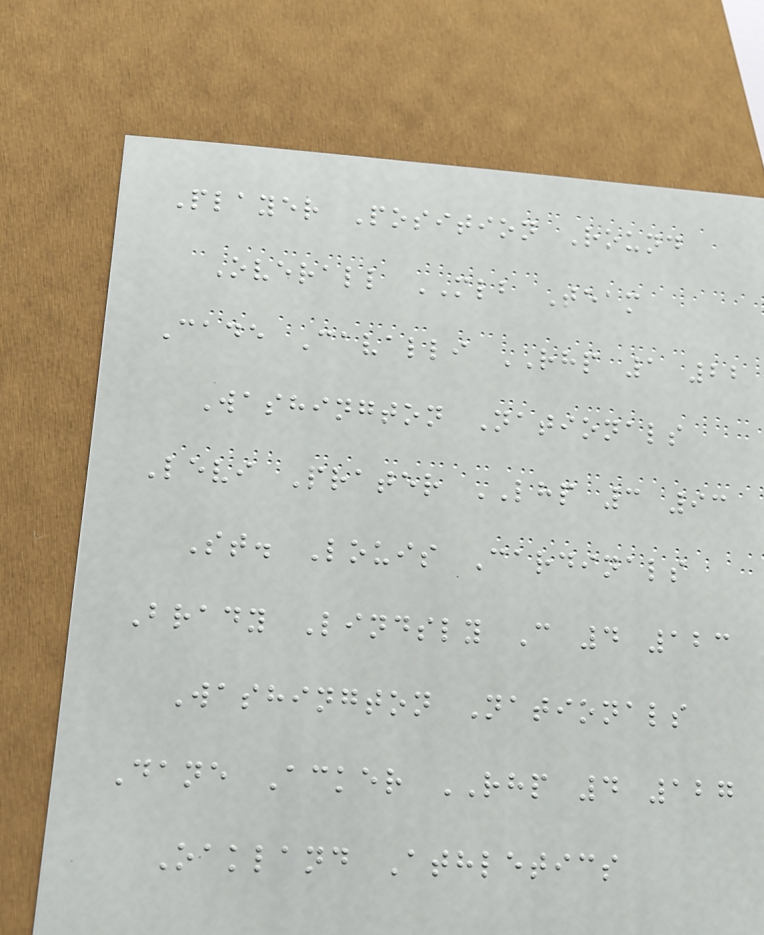Player Position Round
Overall MLB Team
Cade Cavalli RHP 1 22
Washington Nationals
Levi Prater LHP 3 93
St. Louis Cardinals
Brady Lindsly C 4 123
Washington Nationals
Dane Acker RHP 4 127
Oakland Athletics
